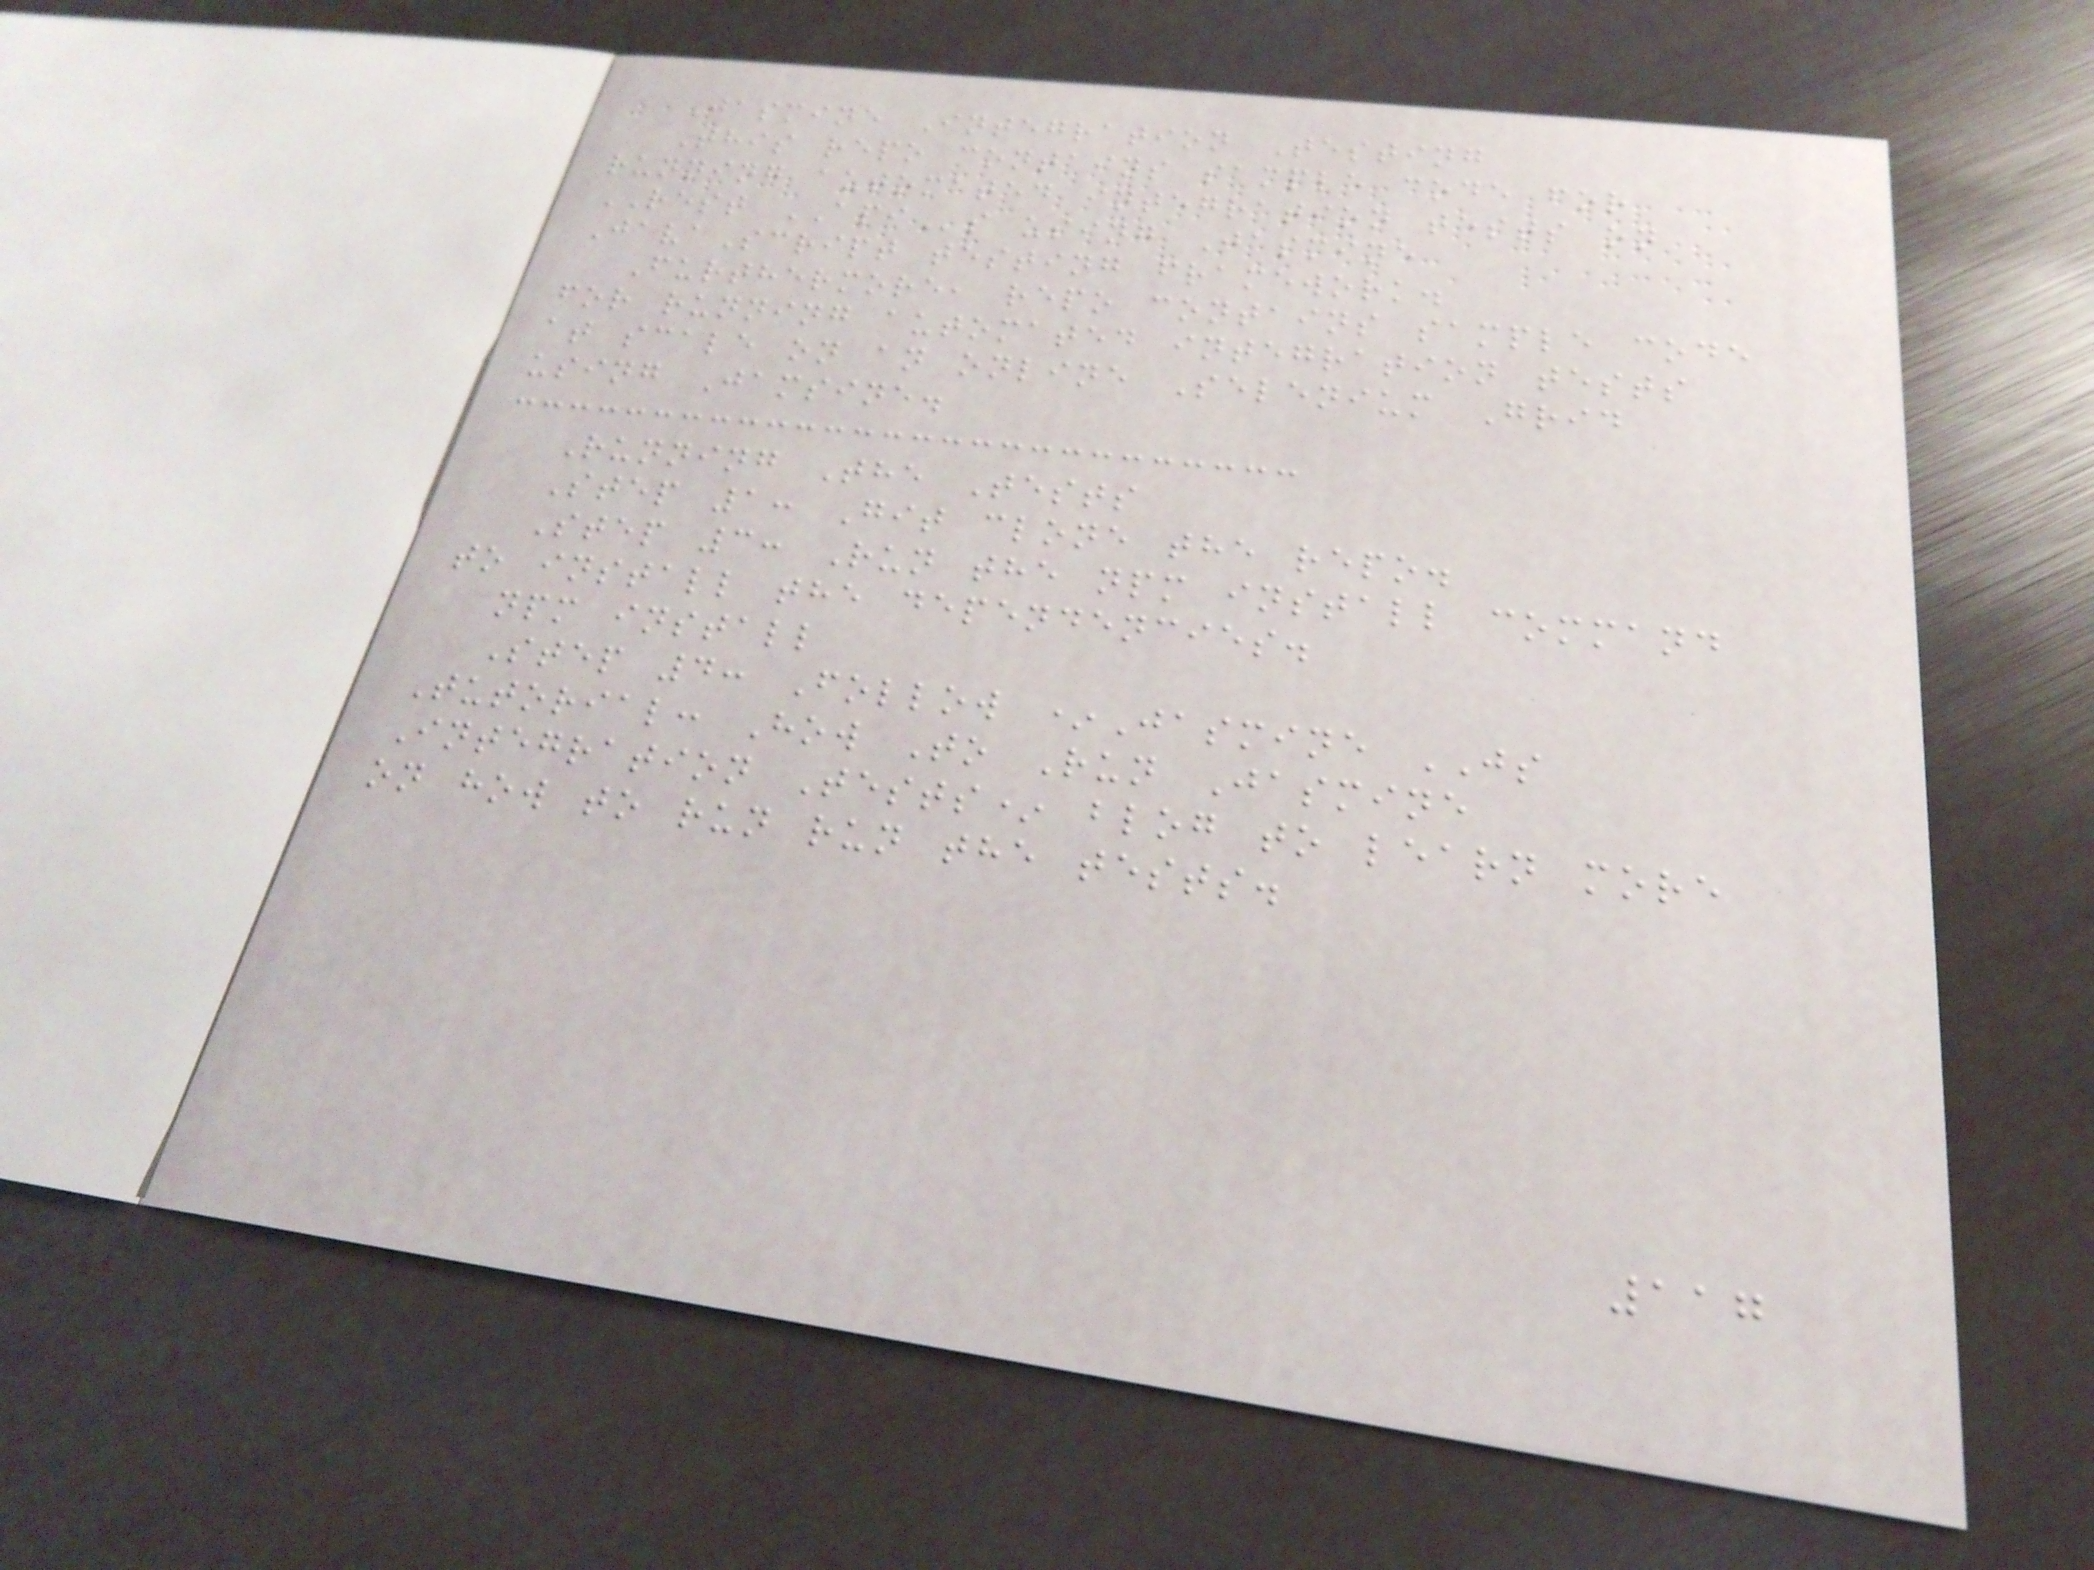Jasmine Integration Testing
This repo contains sample code for
running automated integration tests on
REST APIs using Jasmine
JavaScript testing framework.
Furthermore, repo contains sample code
for running automated integration tests
at scale on an online Selenium Grid
using Jamsine.
Running The Tests
Step 1: Git clone the repo.
Step 3: Run the npm install command
to install the dependencies.
npm install
Step 4: Follow *Jasmine JS
Tutorial: How To Run Jasmine
Integration Tests* blog to learn more
on how to run run the tests.
117
